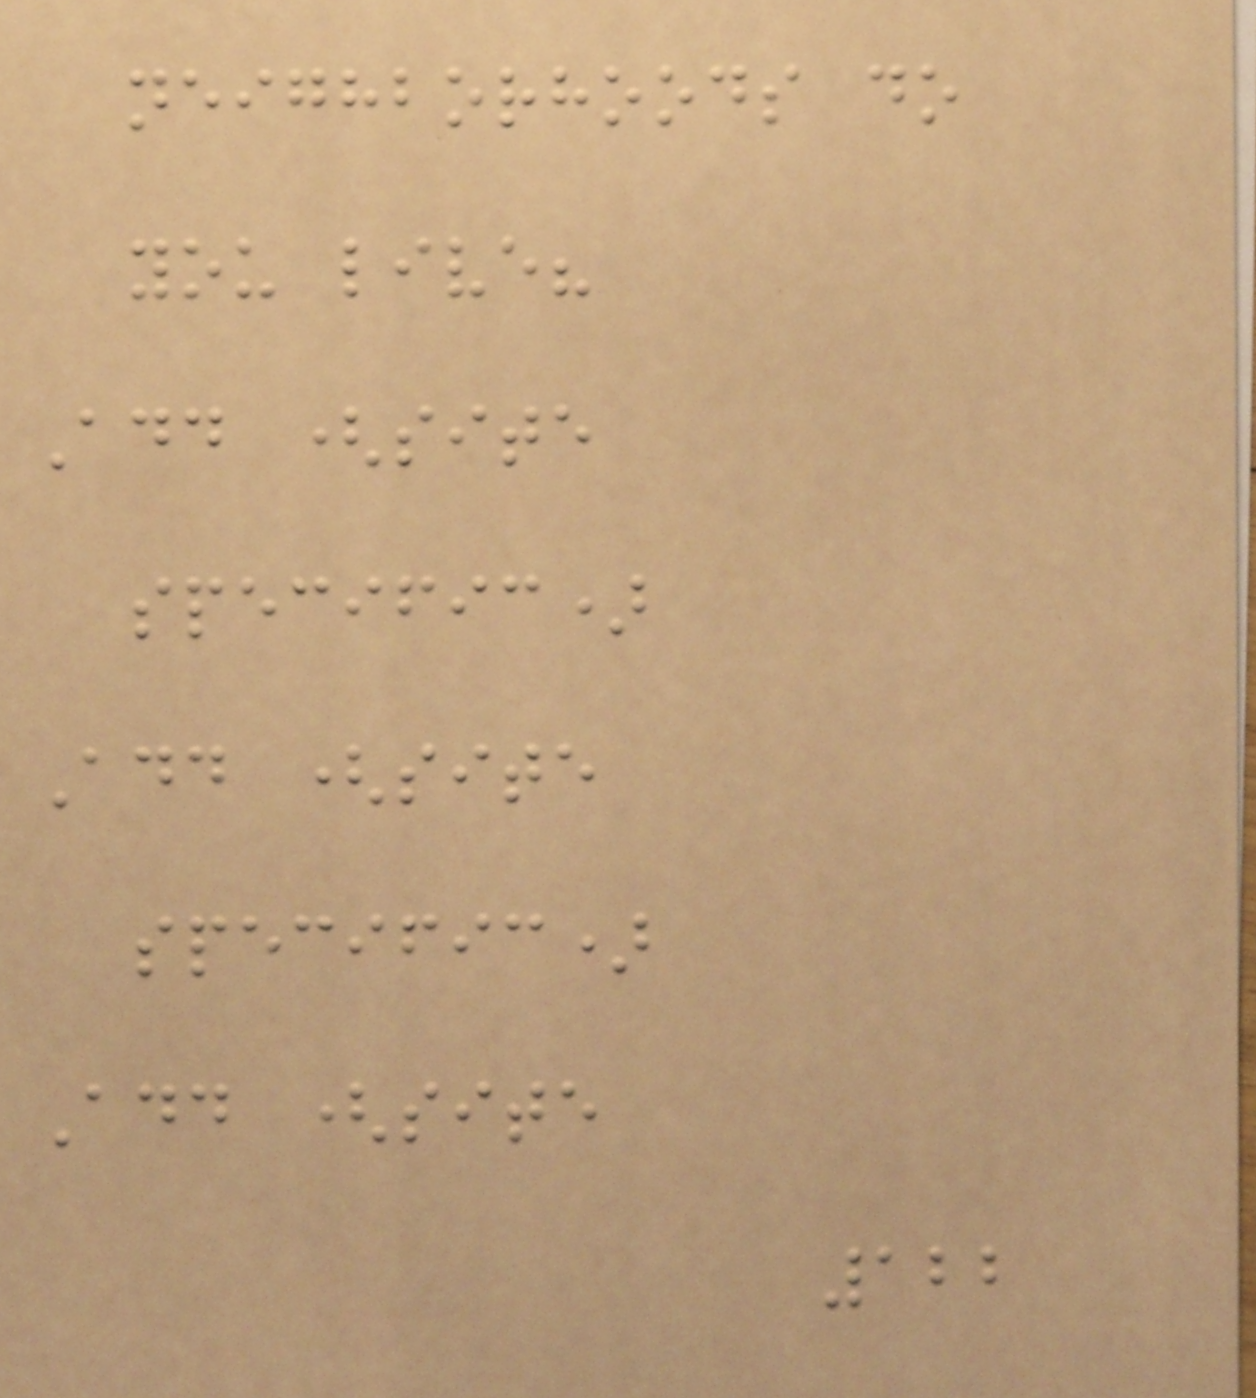neighborhoods do
you live?
Add (site
specific)
Add (site
specific)
Add (site
122
